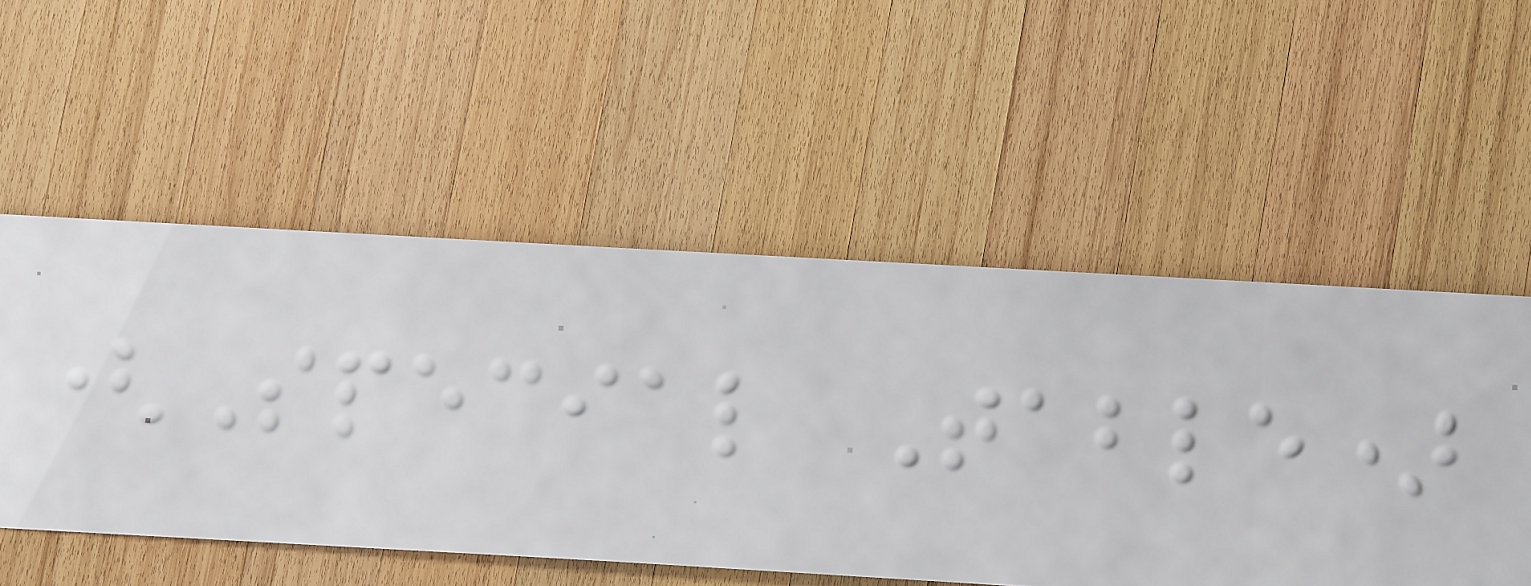(Special Table)
